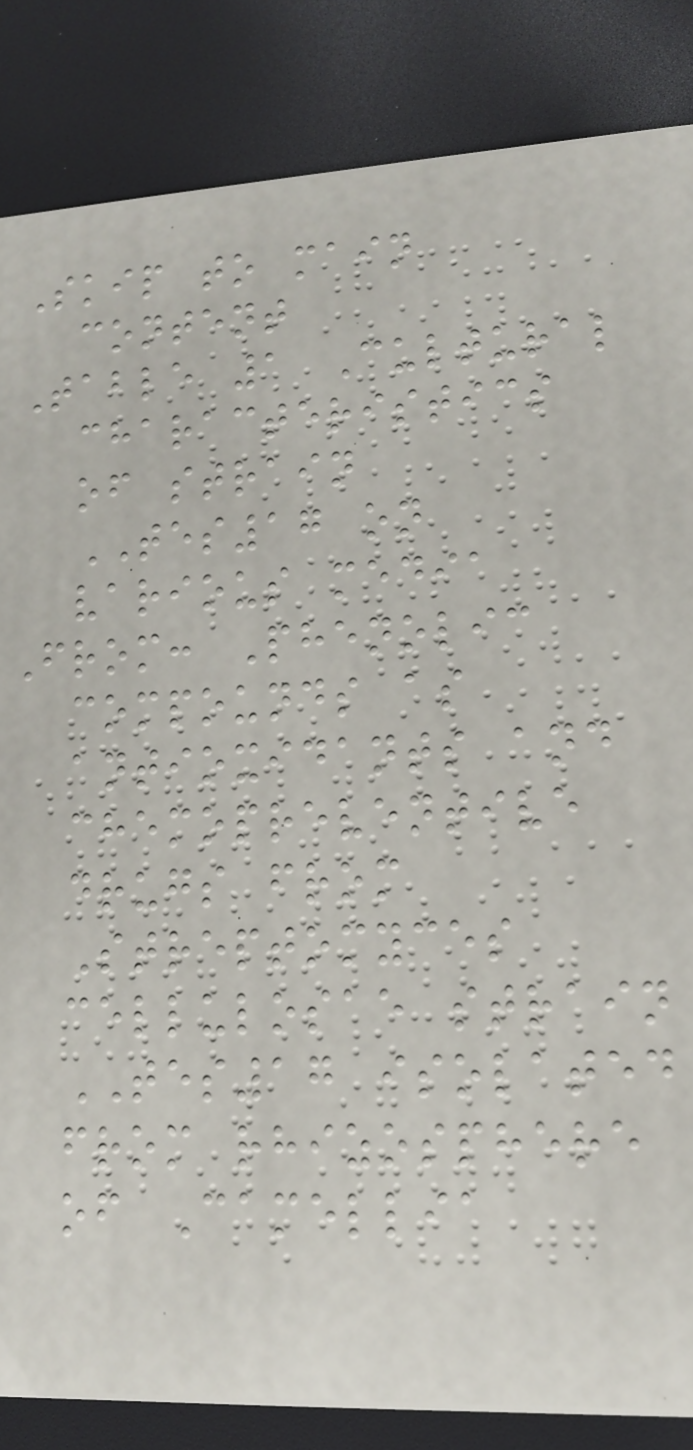Skip to main
content
Table 1 Cultural
characteristics
of strain
TES17 on
various media
From: Phenolic
compounds as
antioxidants and
chemopreventive
drugs from
Streptomyces
cellulosae strain
TES17 isolated
from rhizosphere
of Camellia
